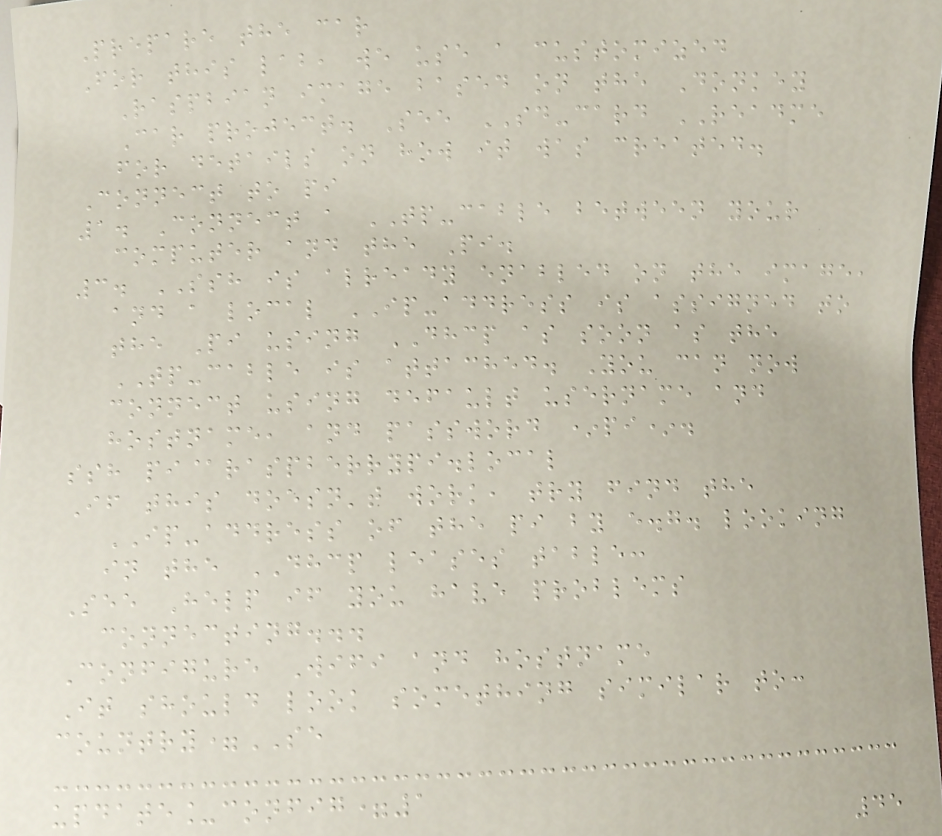Prepare the car
For this lab, we use a customized
Raspbian image based on the Donkey
Car project. See SD-card README
for details on how it was created.
Connect to pi
1. Connect a TP-cable between your
computer and the Pi.
3. SSH is already enabled on the image,
and a local IP-address is assigned to
the Pi using DHCP as soon as the
TP-cable is attached. You can now
connect using default username and
hostname, and password *pi*.
ssh pi@raspberrypi.local
If this doesn't work, try find the
IP-address of the pi by e.g. looking
in the DHCP leases table:
See Help if you have problems
connecting...
Configure Wifi and hostname
It should look something similar to:
country=SE
update_config=1
45
